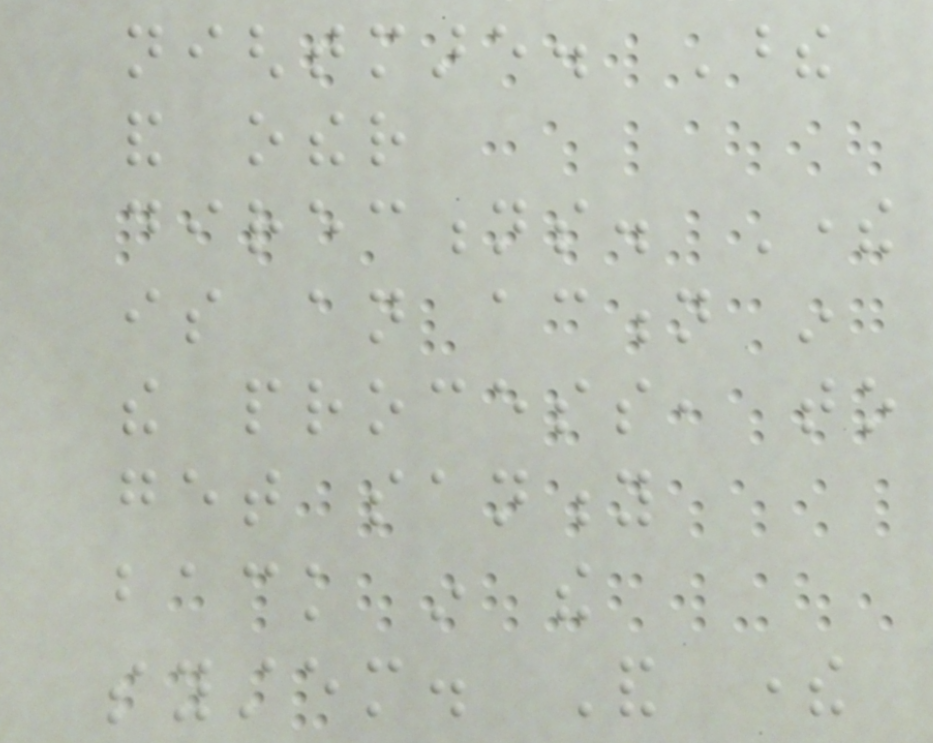nightmare. These
and other
directions. There
is an action in
the process, to
get sanity
back in the
system. And there
